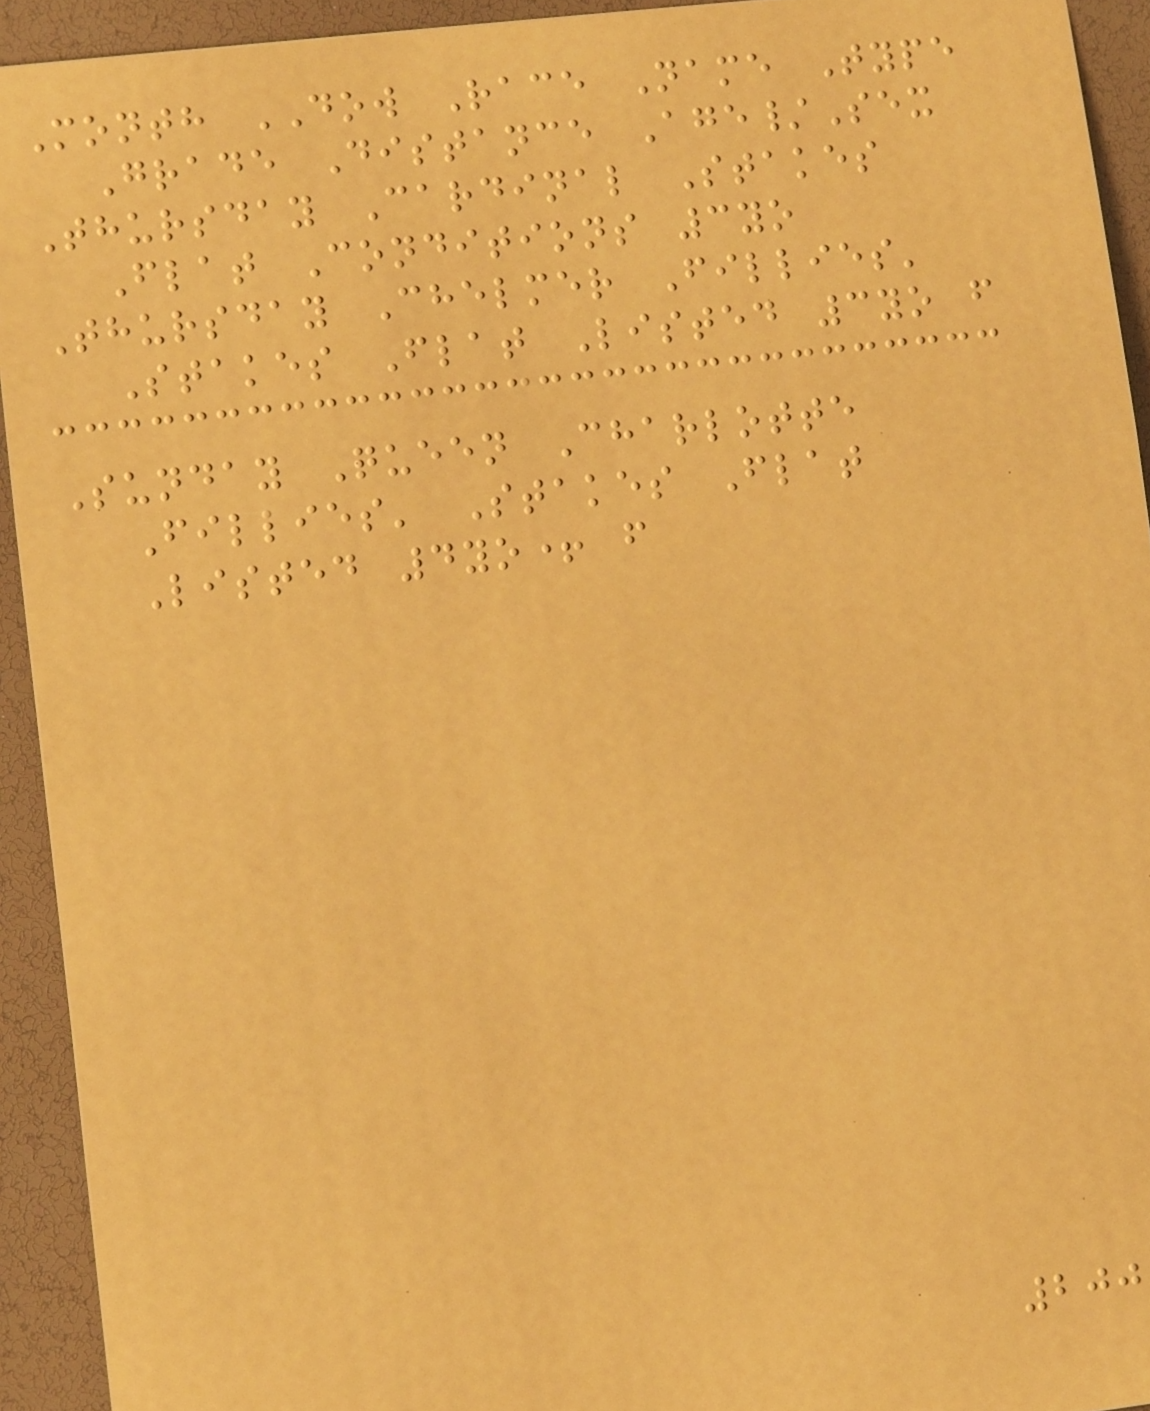Month DOW Race Name Type
Grade Distance Age/Sex
Thursday Cardinal Stakes
Flat Conditions 3yo
Thursday Chelmer Fillies'
Stakes Flat Listed 3yo f
Sunday Queen Charlotte
Fillies' Stakes Flat
Listed 4yo+ f
200
